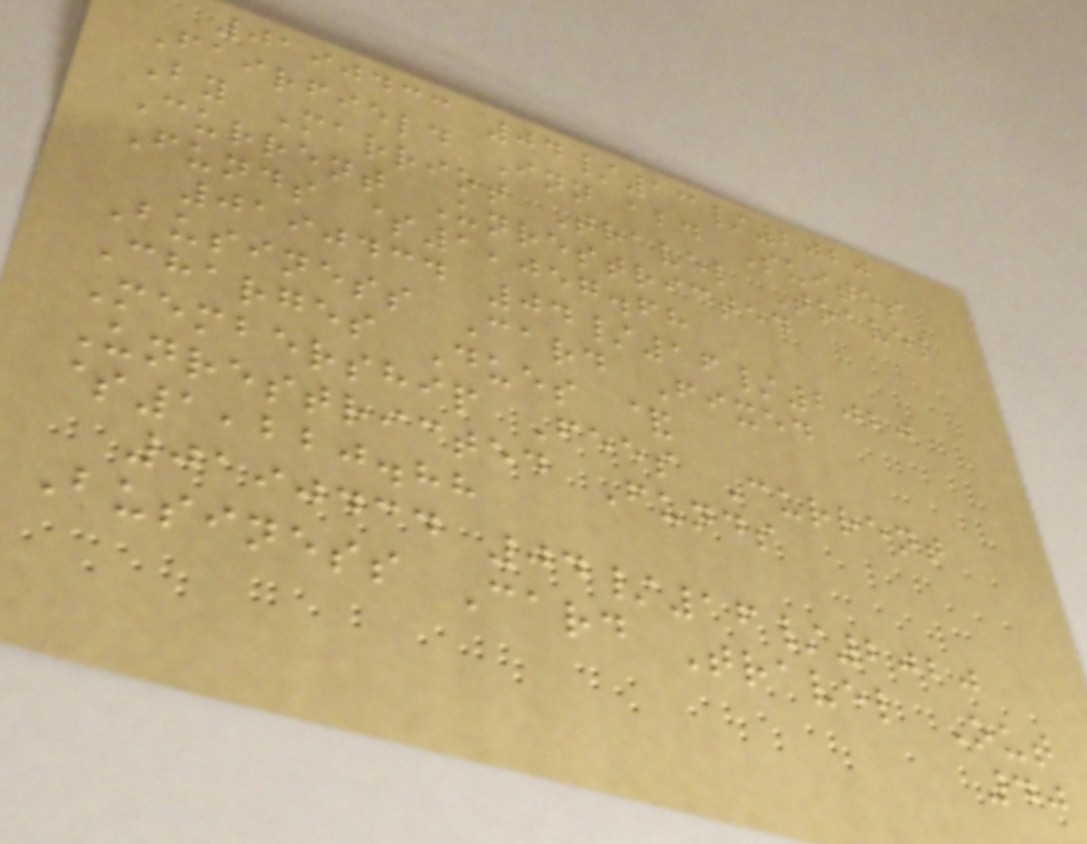0190433 04/13/2020
Fairfield Inn abd Suites
By Marriot Travel Travel
Current Unrestricted
Funds $1,057.68
0190434 04/16/2020
Business Card Fixed
Charges Dues &
Membership Fees Current
Unrestricted Funds
$1,220.88
0190434 04/16/2020
Business Card Travel Out
40
